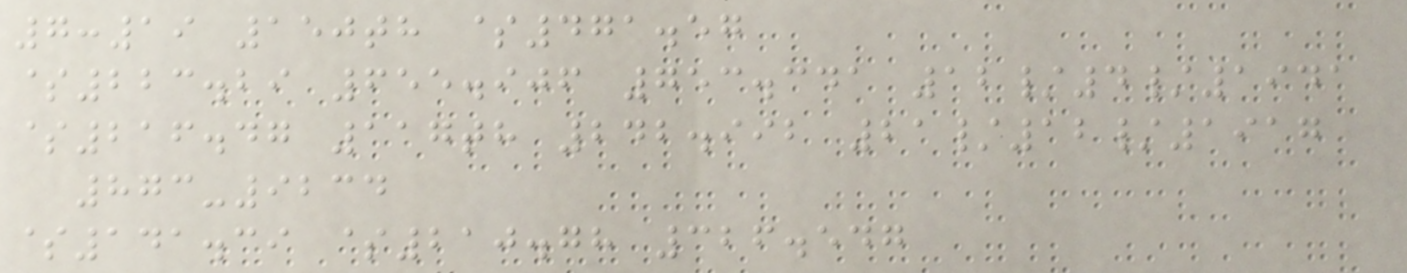7:19 150th $471.57
$223.29 655.906 753.341 12/4/1941
$216.47 117th 242.992 21/12/1917
873-9234
$141.39 $210.78 326.547
